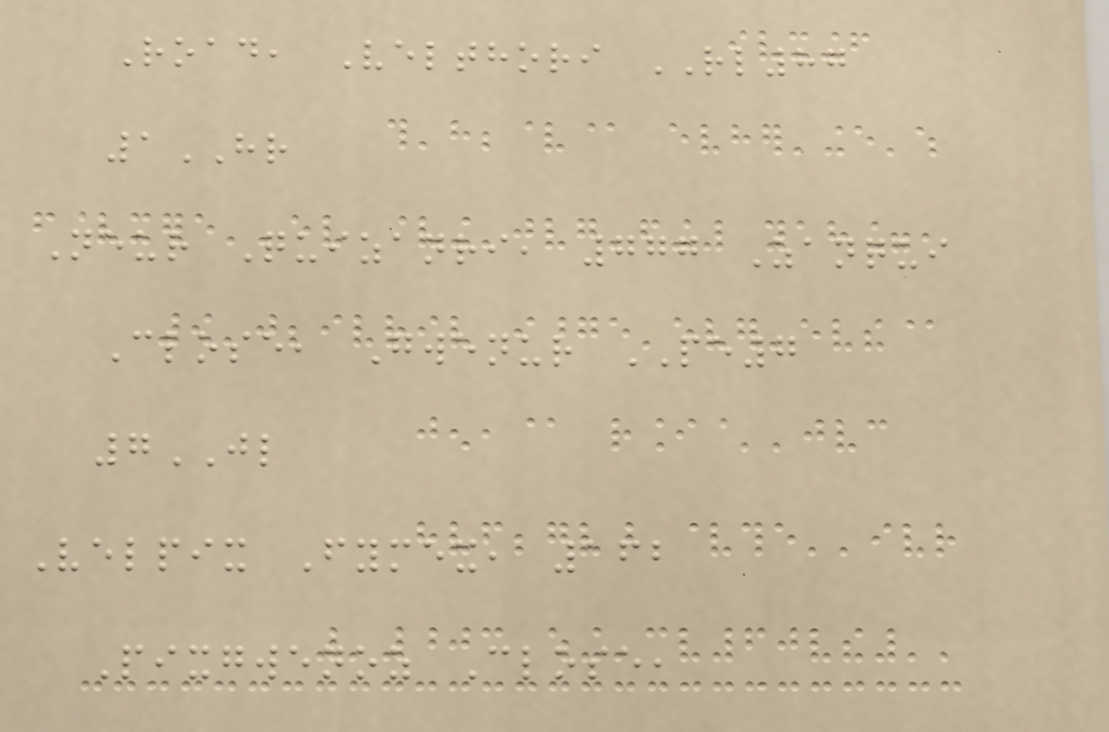Road, Velthori RL87
1HR
Neur Quizanri, 777 Zanqui
Close, Gwenur PE7
7JL
Velpix Fymex, 162
Pixgwenoz Close,
